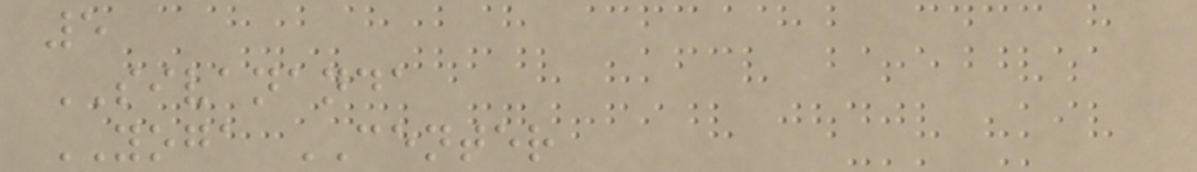5
SIVANANDA
YOGA CENTER
